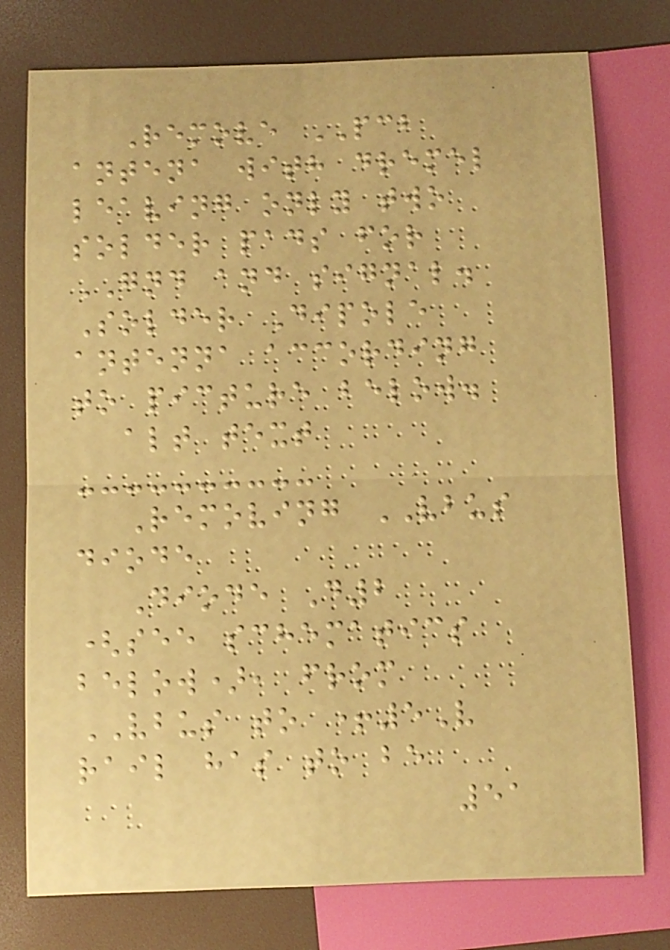Remove PCB
antena with dremel
leaving only two
solder pads for
GND and signal.
Solder Dipole
antenna according
to picture below.
alt text
Removing VBUS
diode
Diode D2
(see schematics
below), from
VBUS to +5V
rail has to be
51
